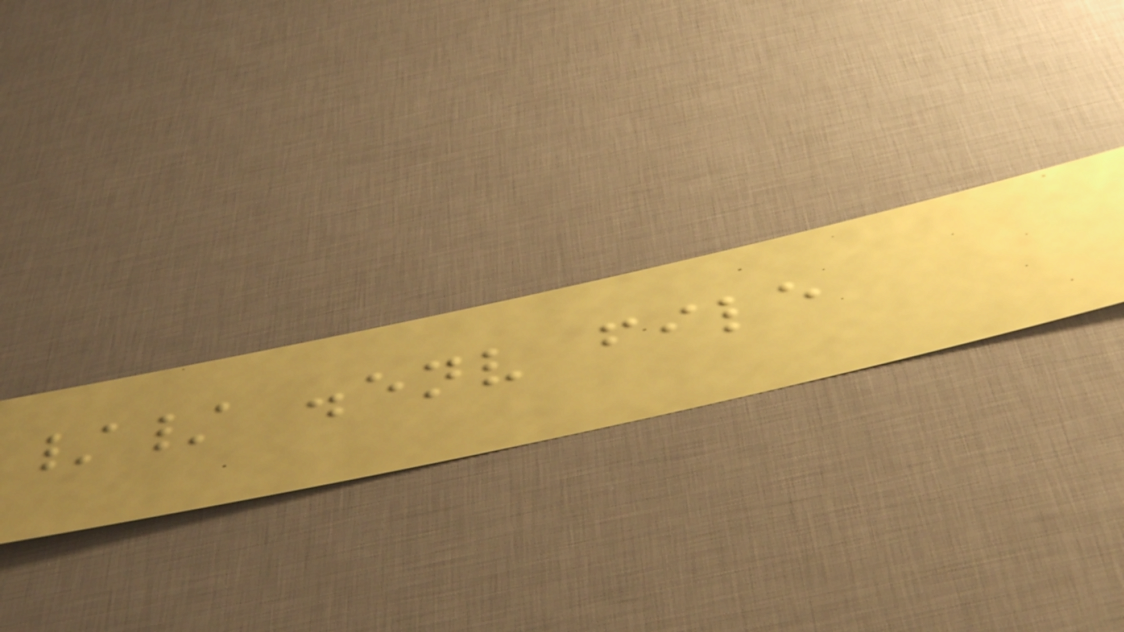// .env file
